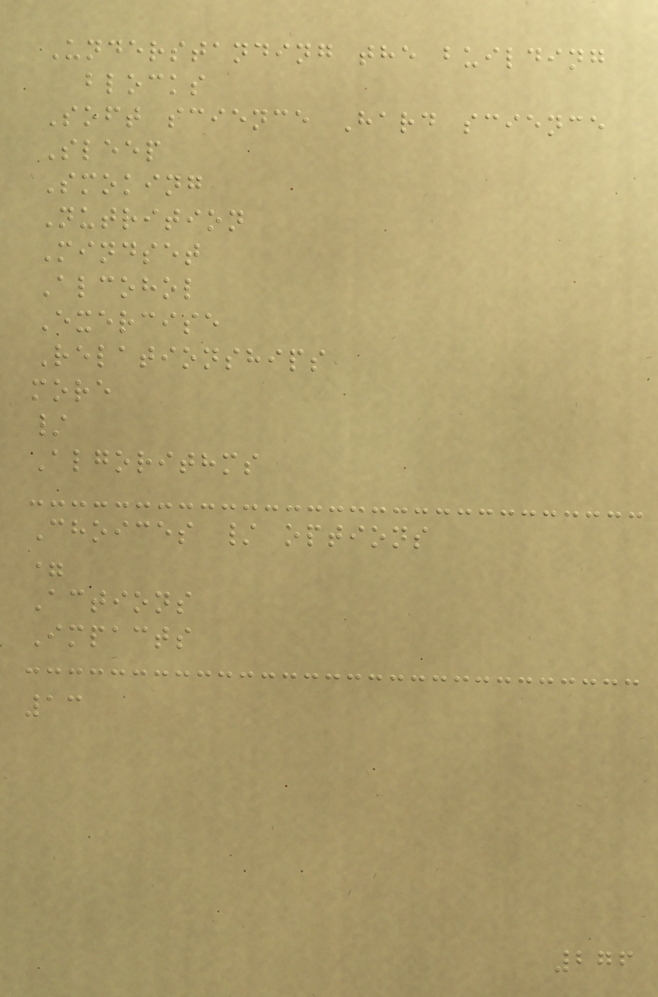Understanding the building
blocks
Soft science Hard science
Sleep
Smoking
Nutrition
Mindset
Alcohol
Exercise
Relationships
more
/
Algorithms
Choices / options
=
Actions
Impacts
13
276
